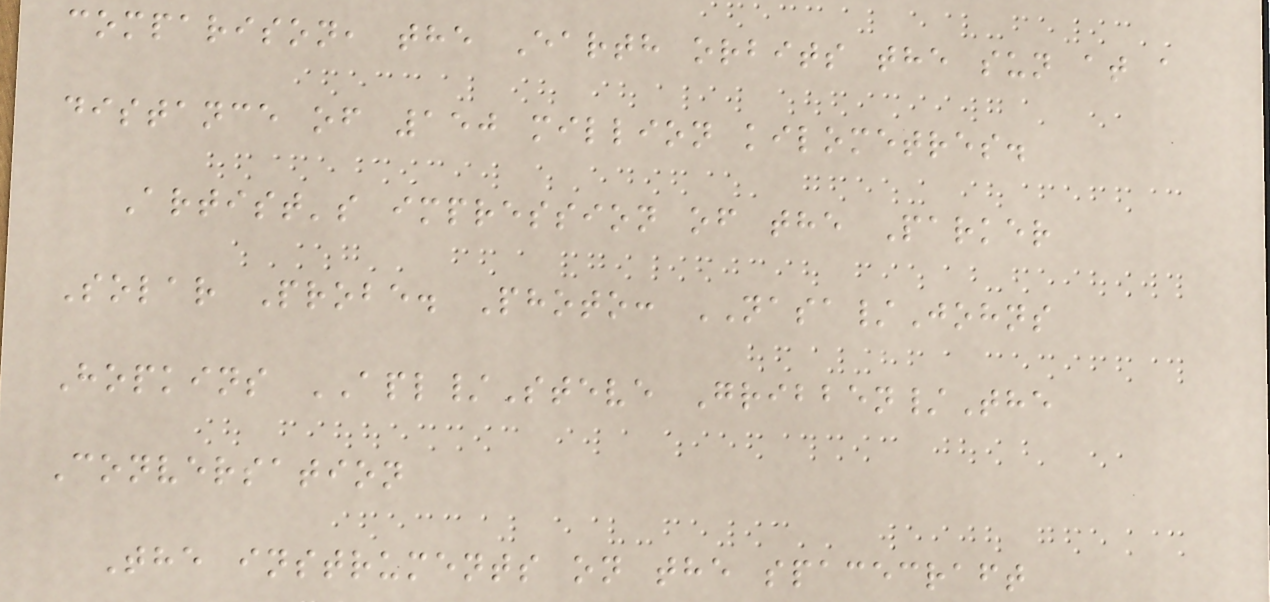comparison, the Earth orbits the sun at a
distance of 150 million kilometres.
Artist's impression of the Parker
Solar Probe. Photo: NASA/Johns
Hopkins APL/Steve Gribben/The
Conversation
The instruments on the spacecraft
